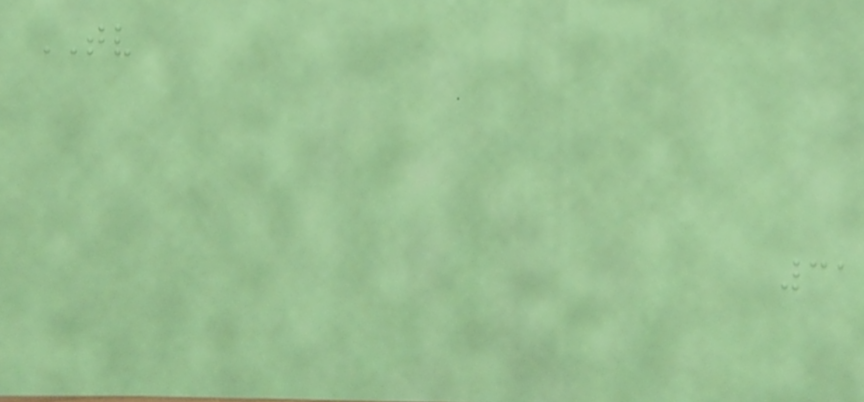TV
31
